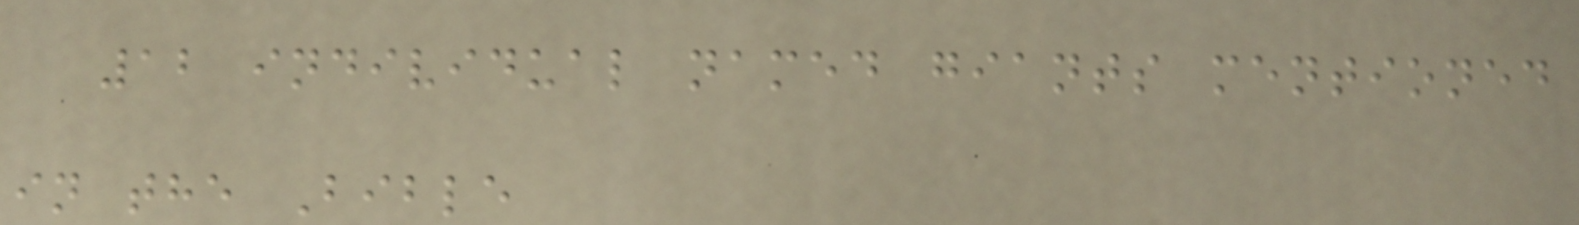12 individual named giants mentioned
in the Bible
